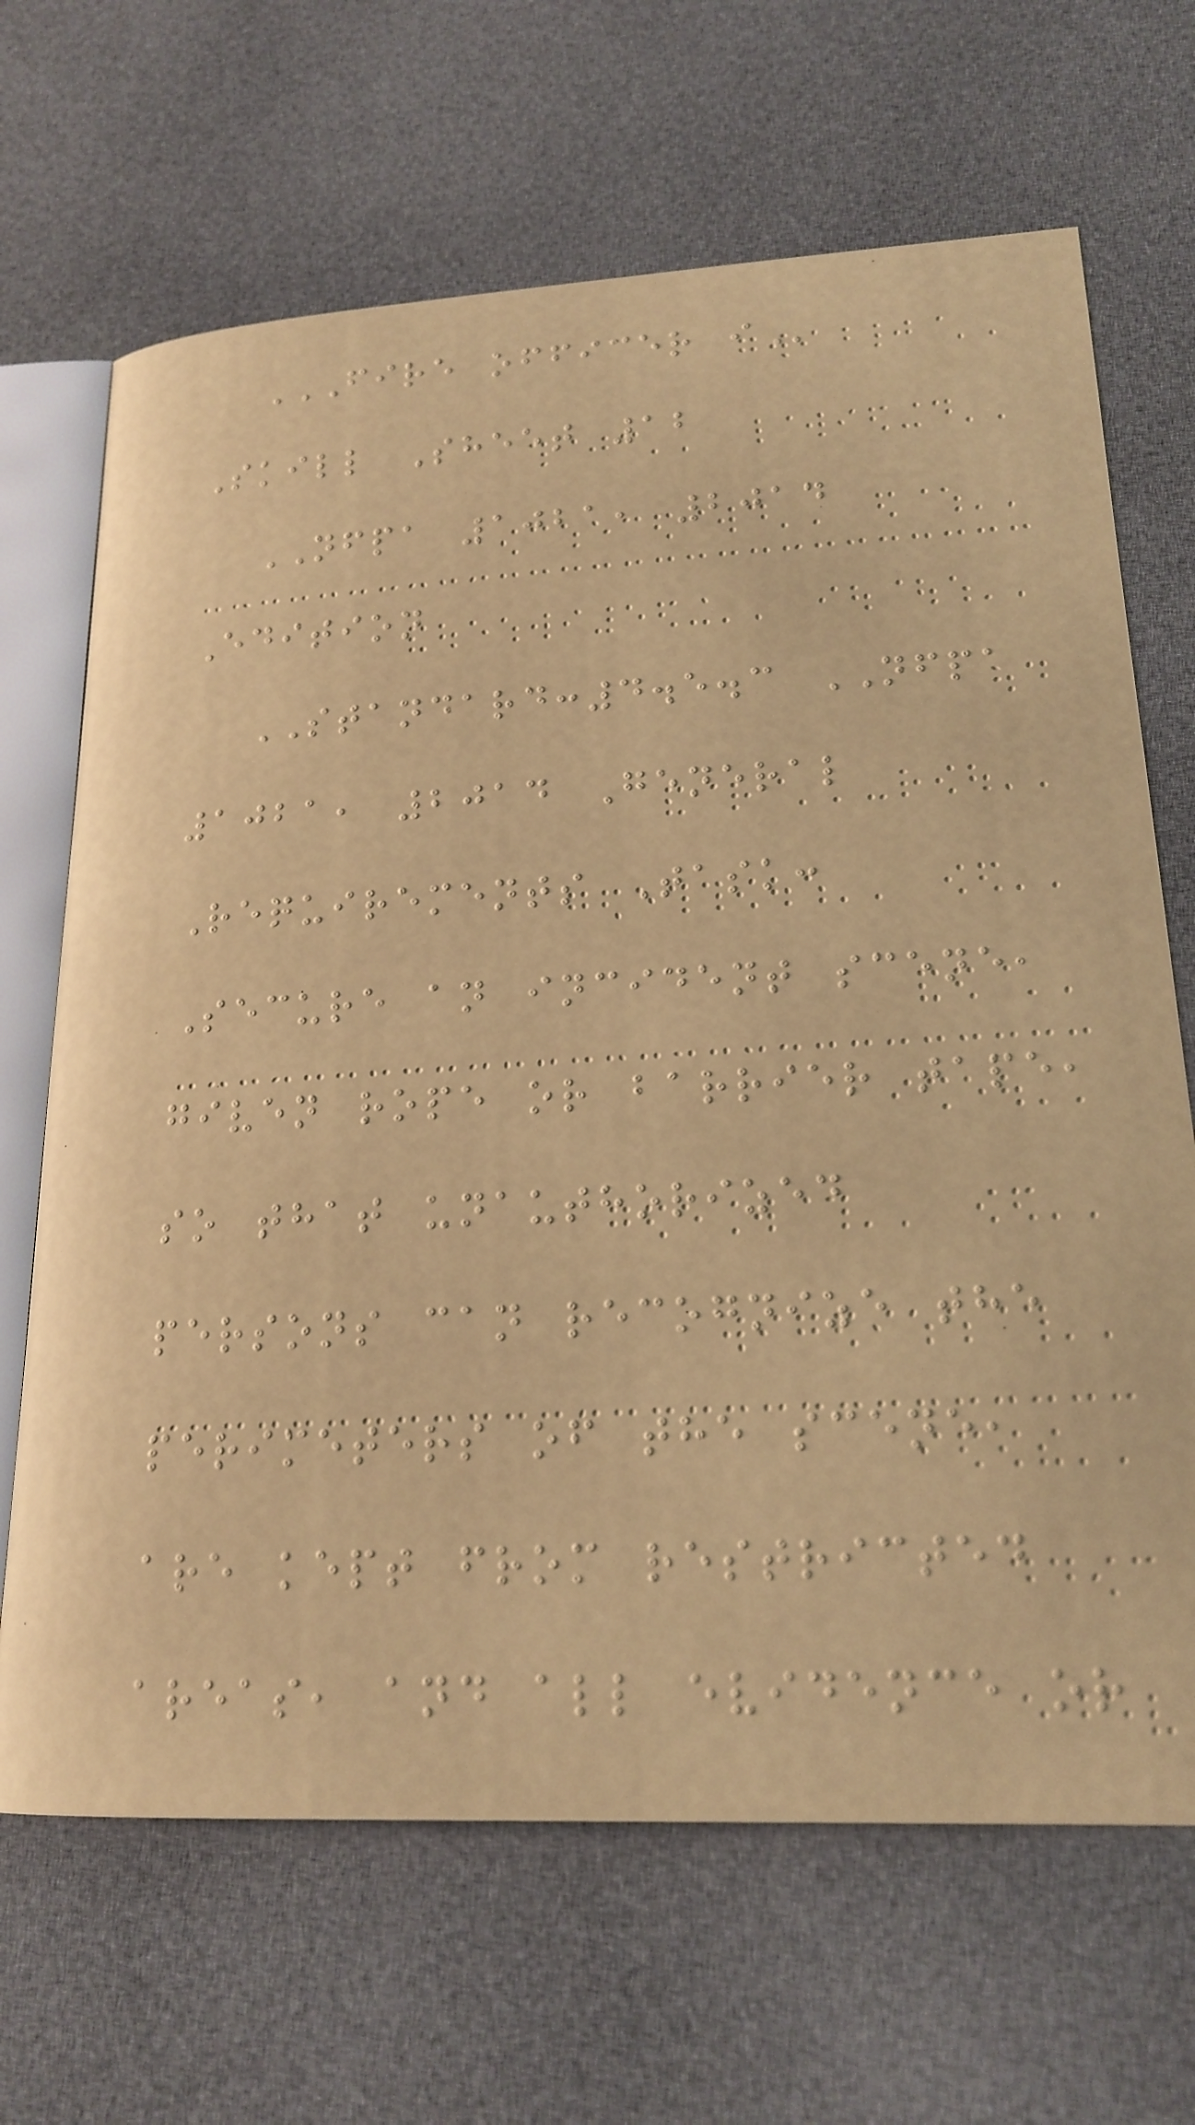FIRE OFFICER I
Skill Sheet 12
NFPA 1021, 2014
Edition
STANDARD:4.5.3 NFPA
1021, 2014 General
Requirements Task:
Secure an incident scene,
given rope or barrier tape,
so that unauthorized
persons can recognize the
perimeters of the scene,
are kept from restricted
areas, and all evidence or
